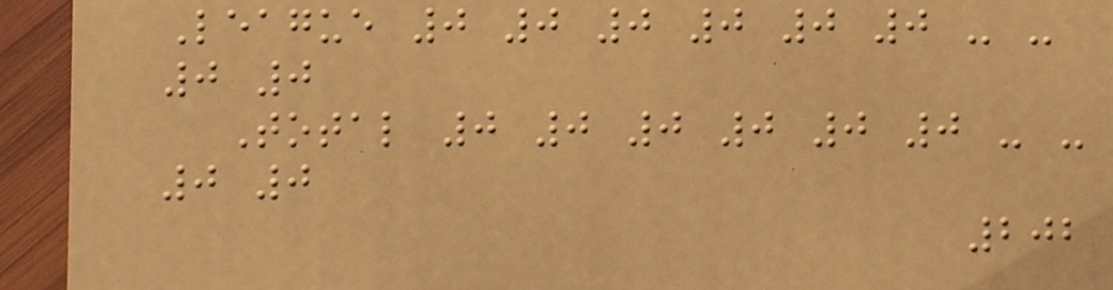League 0 0 0 0 0 0 - -
0 0
Total 0 0 0 0 0 0 - -
0 0
202
